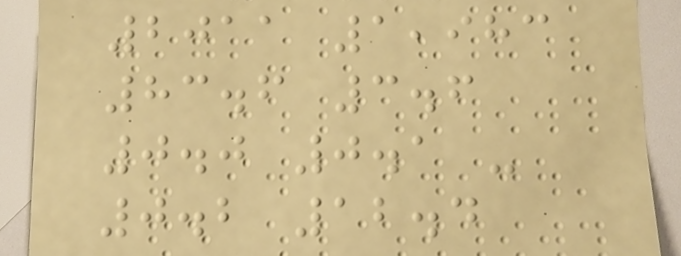2011 1,983
83.6 3.6
0.0 0.1 -
0.2 12.4
